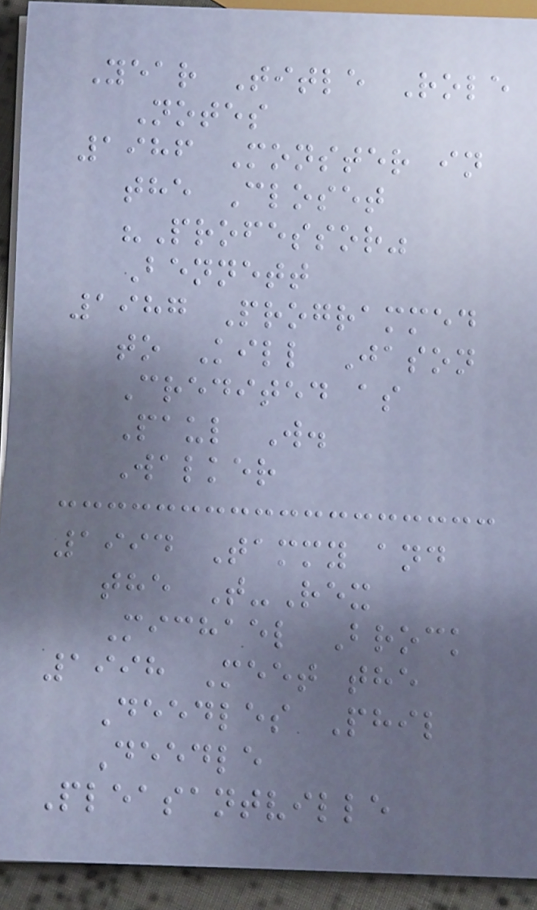Year Title Role
Notes
1986 Monster in
the Closet
"Professor"
Bennett
1987 Programmed
to Kill Jason
Credited as
Paul W.
Walker
1994 Tammy and
the T-Rex
Michael Brock
1998 Meet the
Deedles Phil
Deedle
Pleasantville
